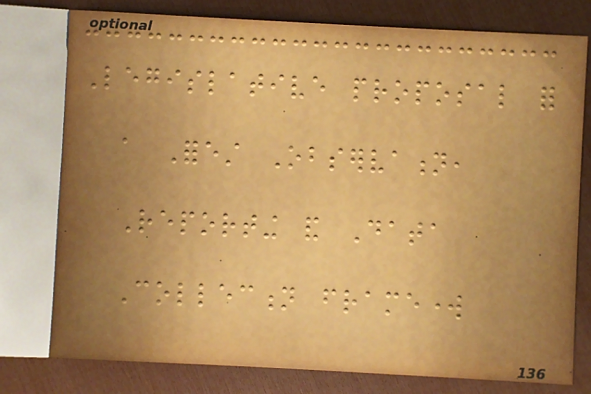Legislative proposal for
a Forest Observation,
Reporting and Data
Collection framework
